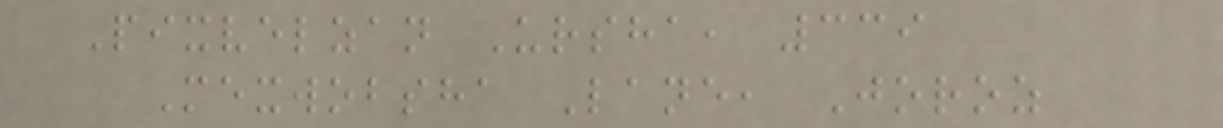Pixvelzan Ursha, 339
Mexwobsha Lane, Joroz
